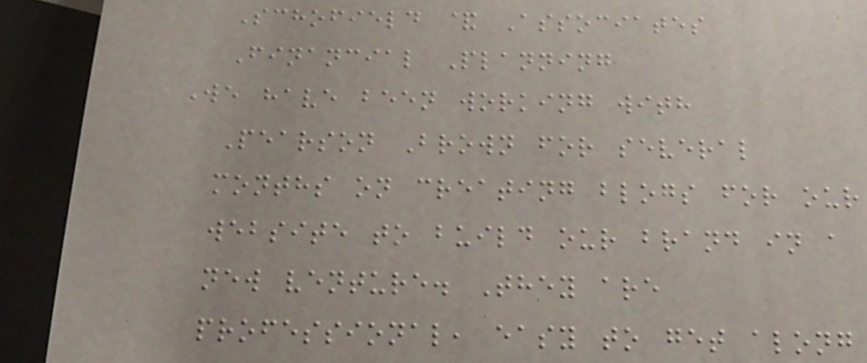Schofield & Associates
Financial Planning
We have been working with
Pearson Brown for several
months on creating blogs for our
website to build our brand in a
new venture. They are
professional, easy to get along
